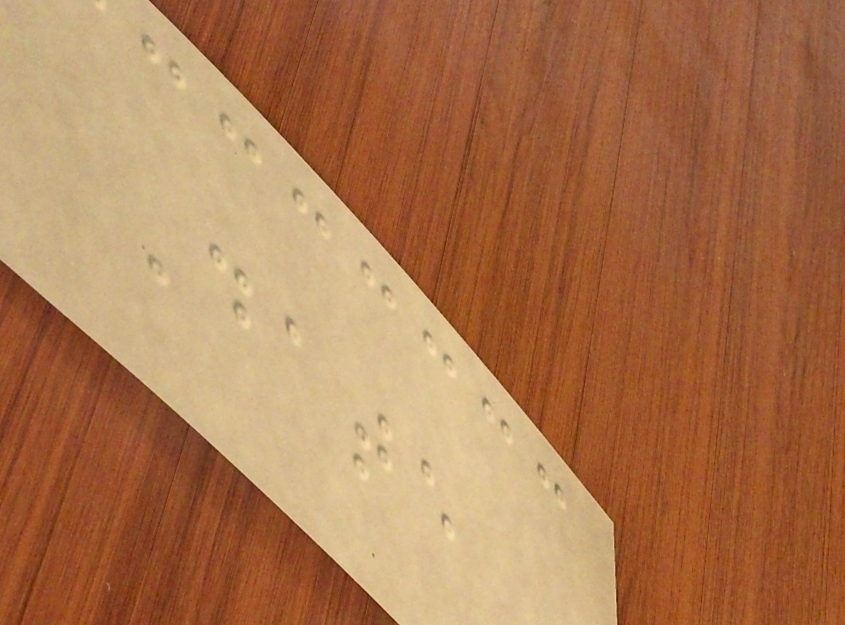Date
